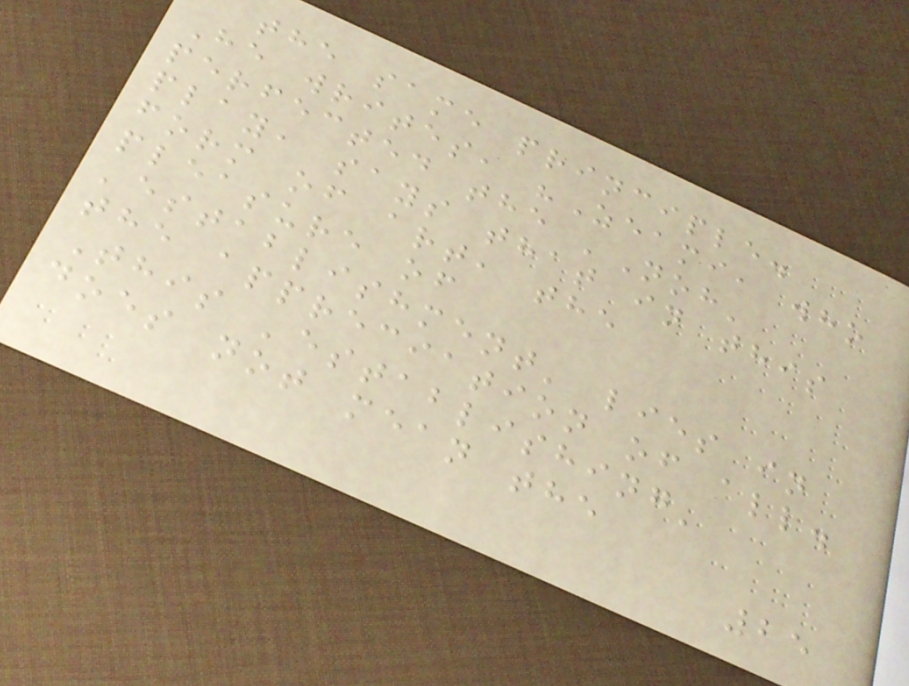the same principle.
He writes, "Zeami, who
perfected the 'Noh'
play, says that in this
form of art, the
pleasure of
'establishment' lies in
the appreciation of all.
This 'establishing'
does not mean the
25
